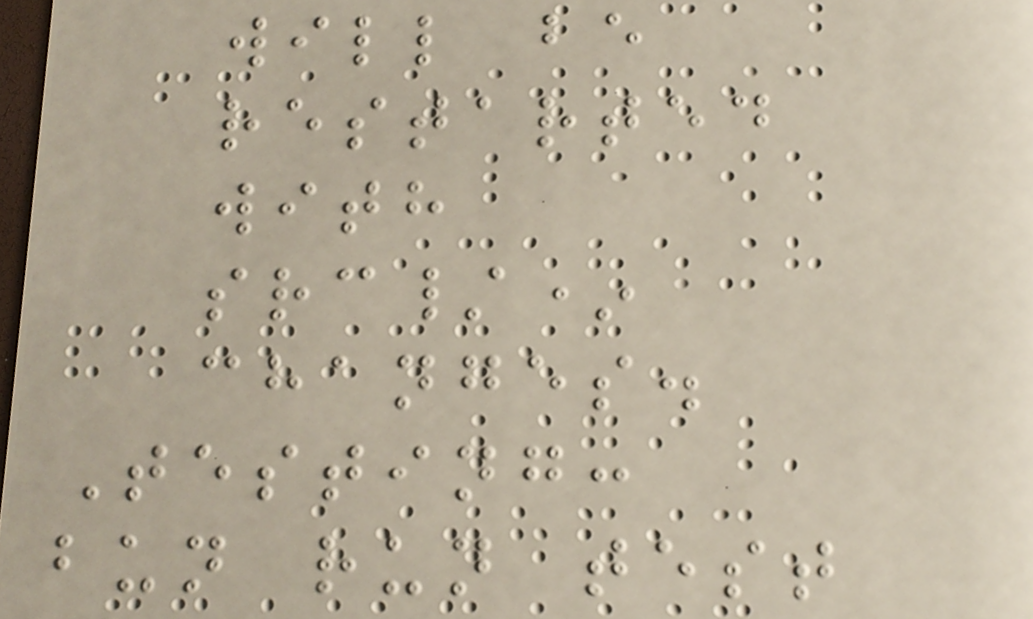will be
restarted
with
src/*
changes.
Testing:
bun run test
